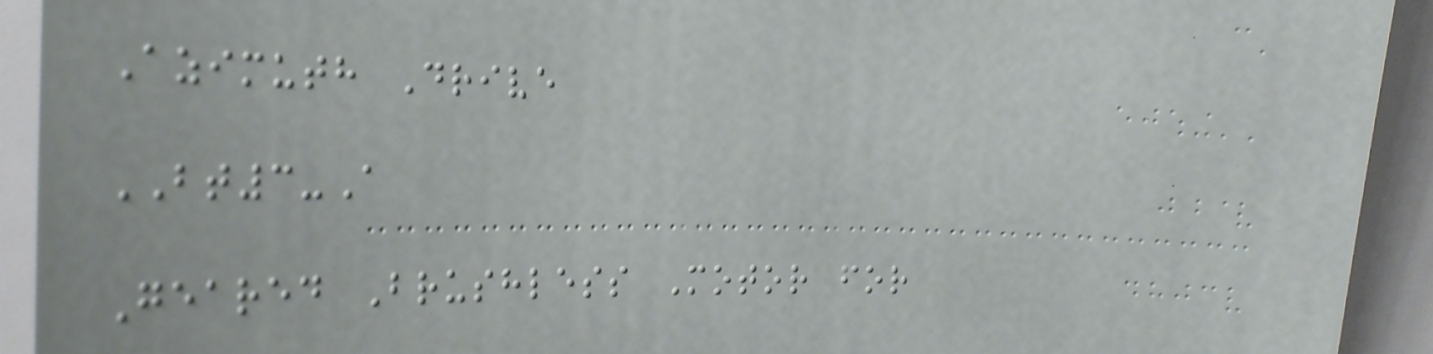Azimuth Drive
BT3-A
Geared Brushless Motor for
